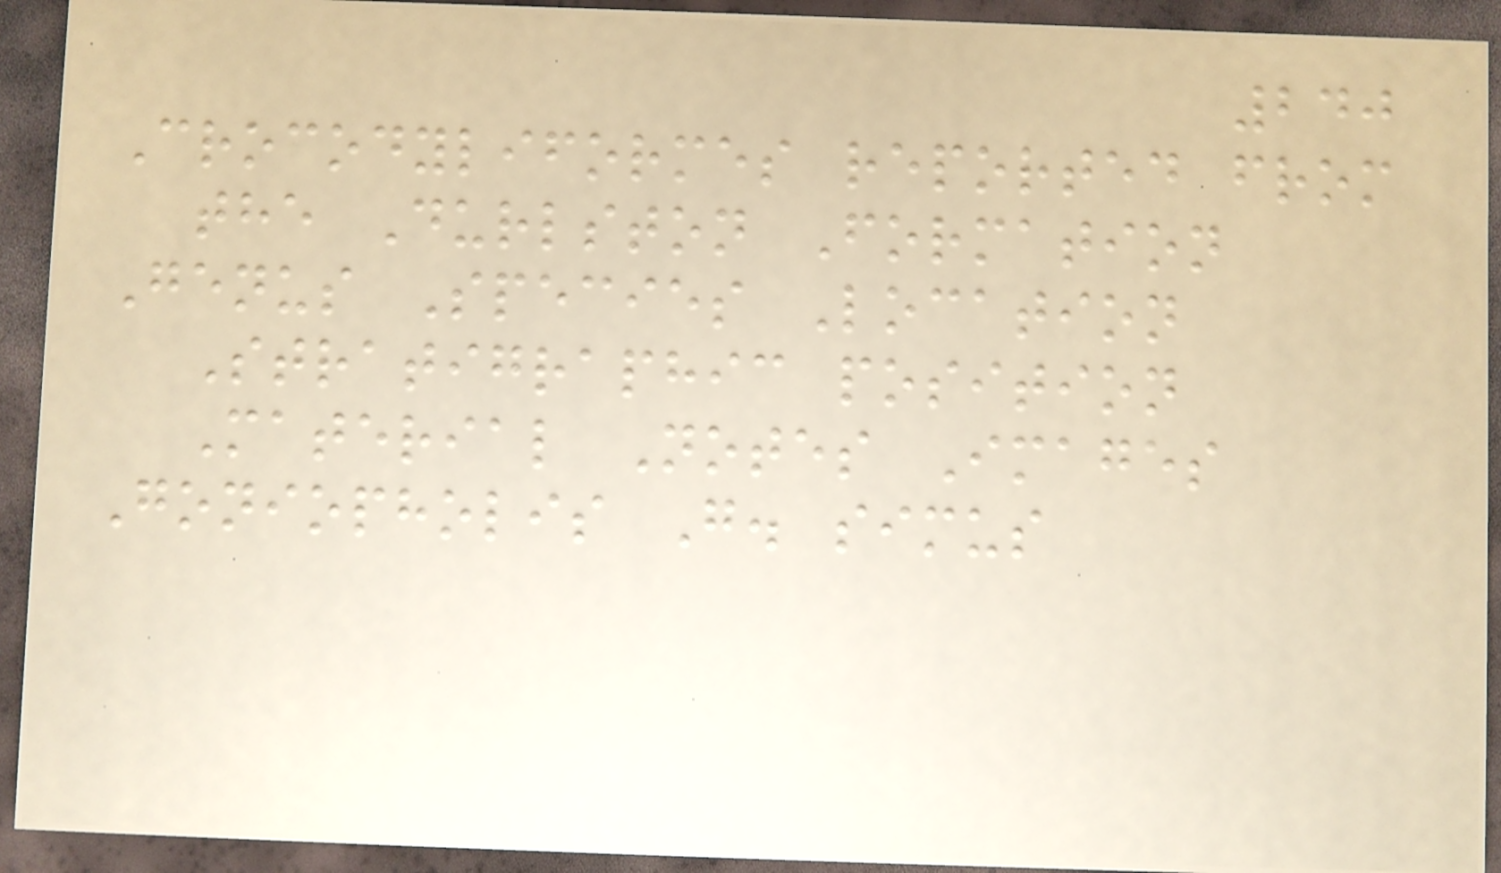240
Crocodyliformes reported from
the Durlston Formation
Genus Species Location
Stratigraphic position
Material Notes Images
Goniopholis G. simus
